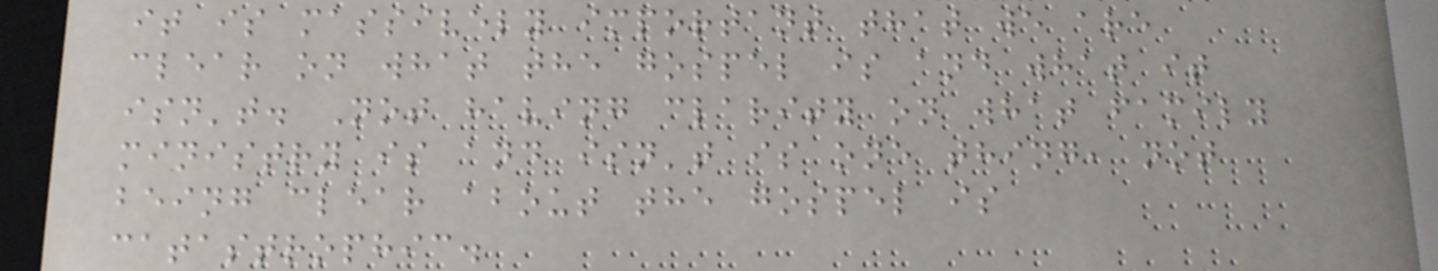it is massively important that we are
clear on what the gospel is and what it
isn't. Not having clarity on what family
ministry is and isn't is one thing, not
being clear about the gospel is
catastrophic.
